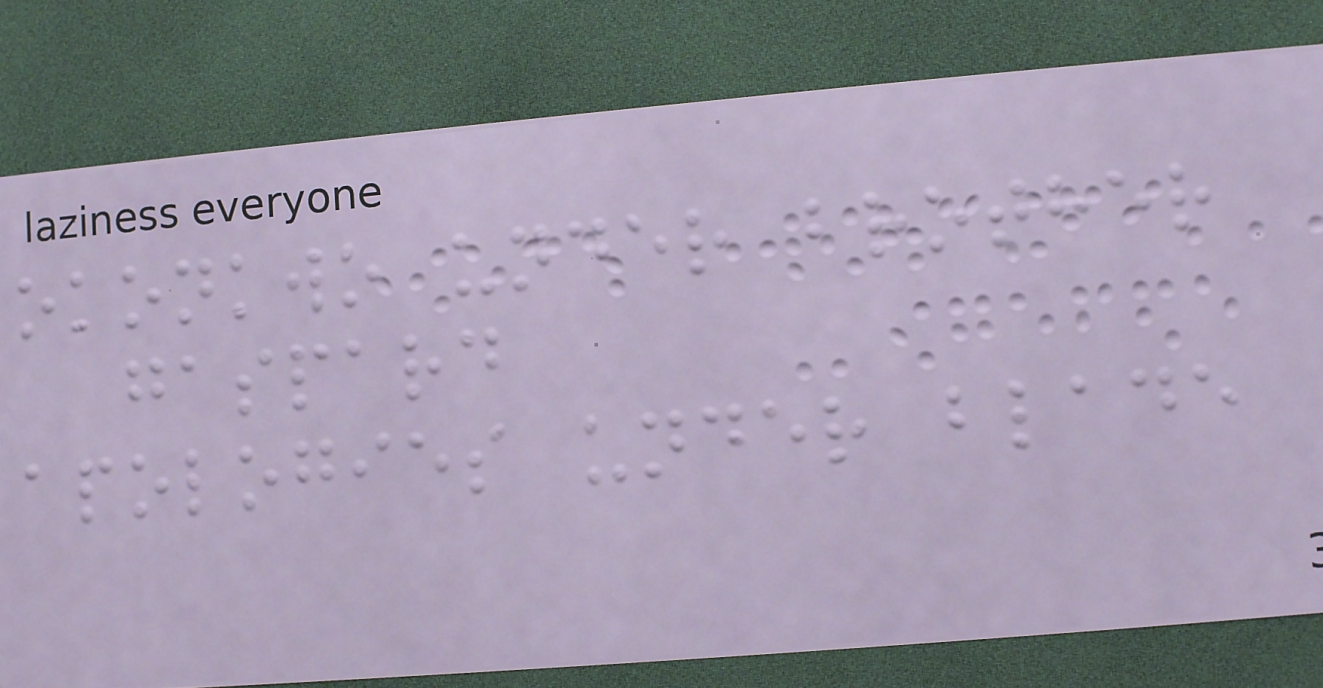okonkwo under brother
gaspard
apologies under blade
